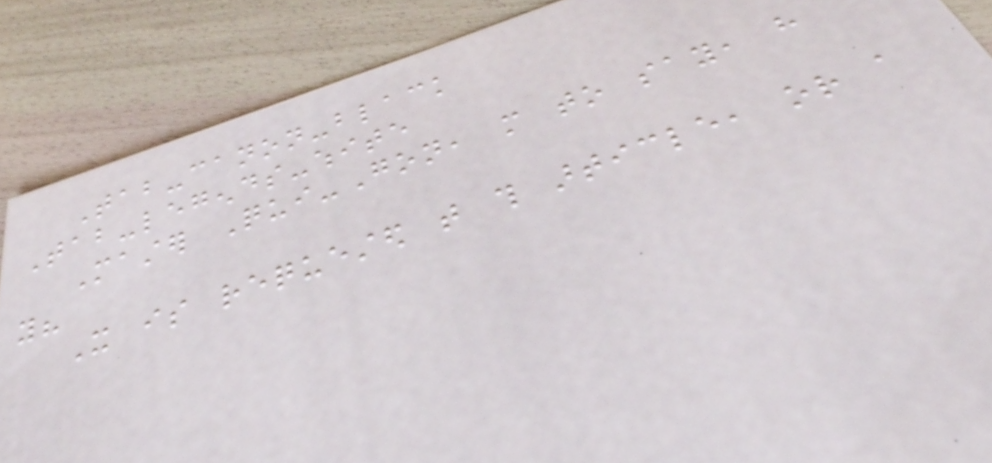Tab-canon-black
Tab-legends-white
Master Qui-Gon, more to say, have
you?
It is requested that this article, or a
